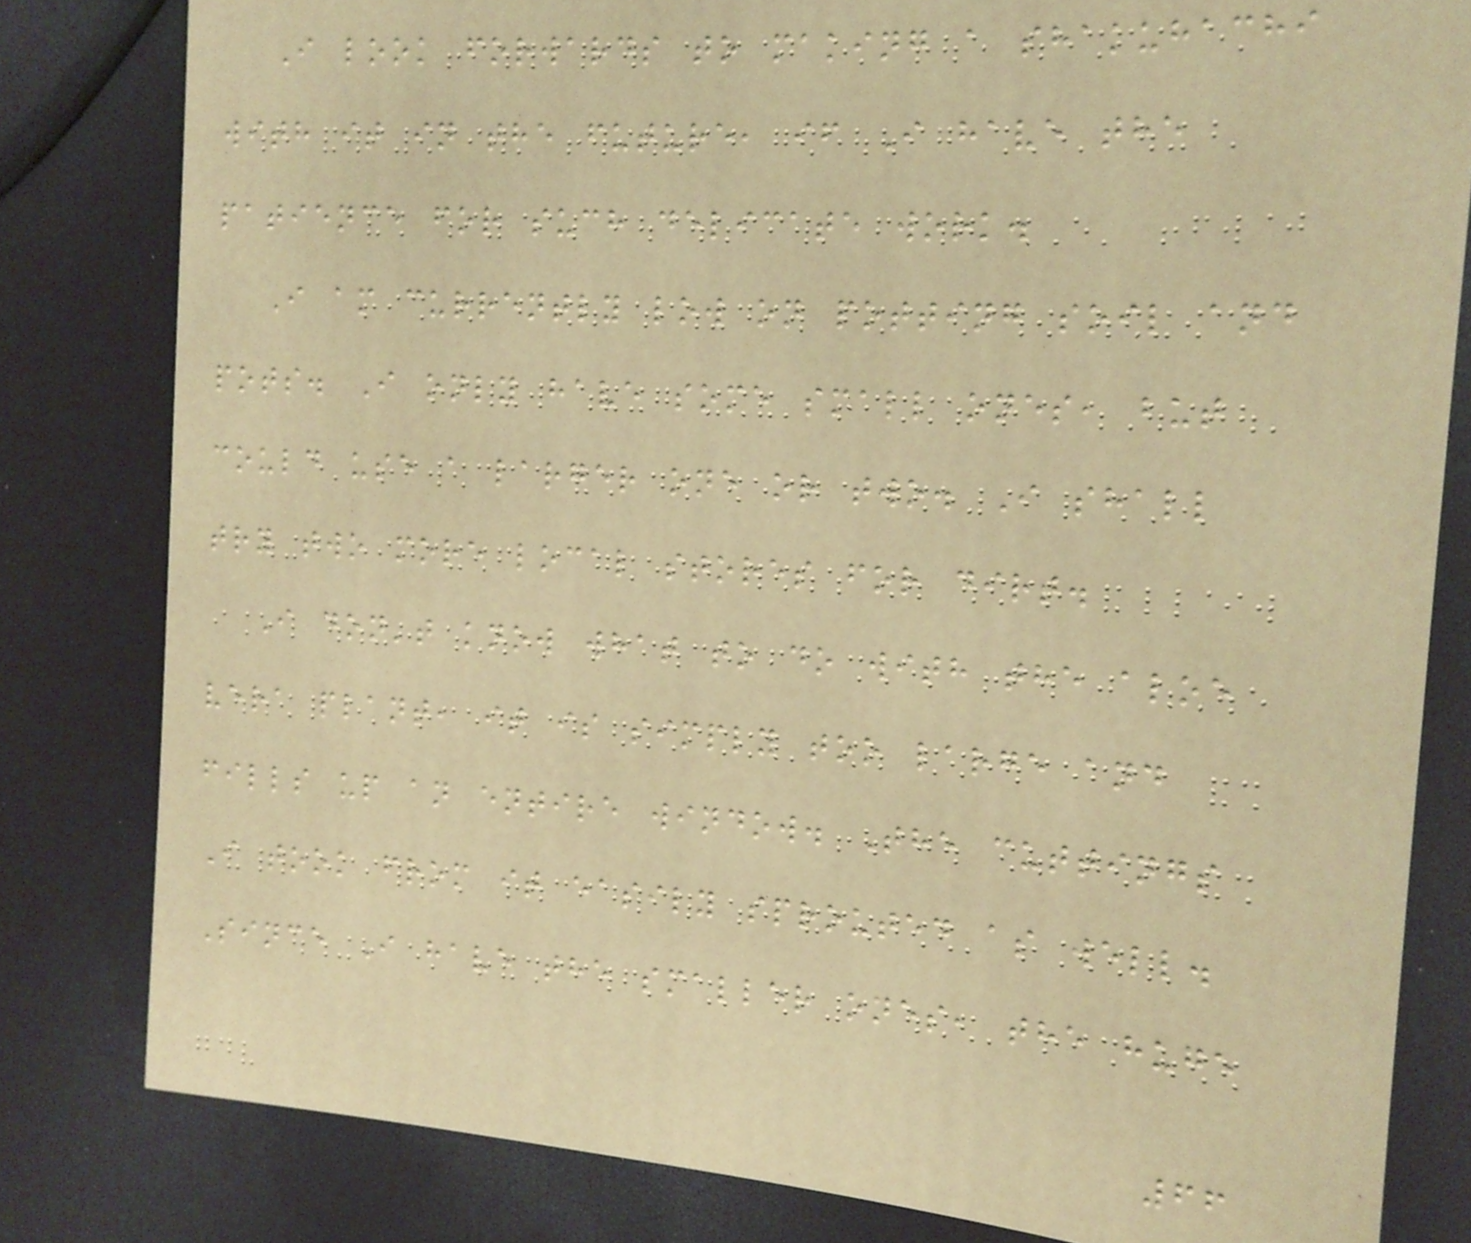I look forwards to making a shakuhachi
with it in the future, if I have the
patience for such delicate work.
I am currently low on potting soil and
pots. I only have some small ones, but
could use a larger one or two. I shall
try two more local stores for dirt.
I don't know what to do with the aloe
vera plant, it is simply too large and
fills up an entire window. The cuttings
I took from it easily sprouted as well.
Since I have the smaller ones, the huge
66
